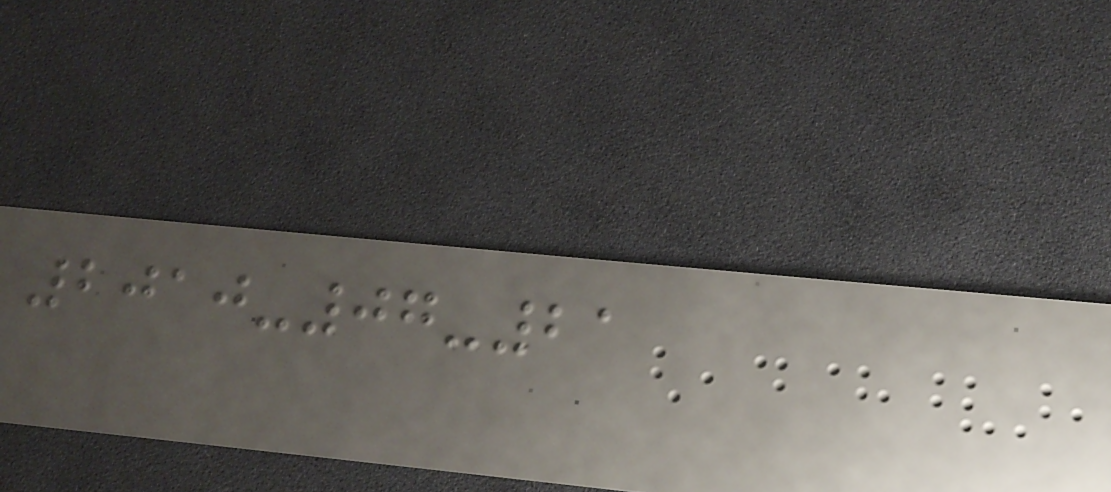2010-07-21
